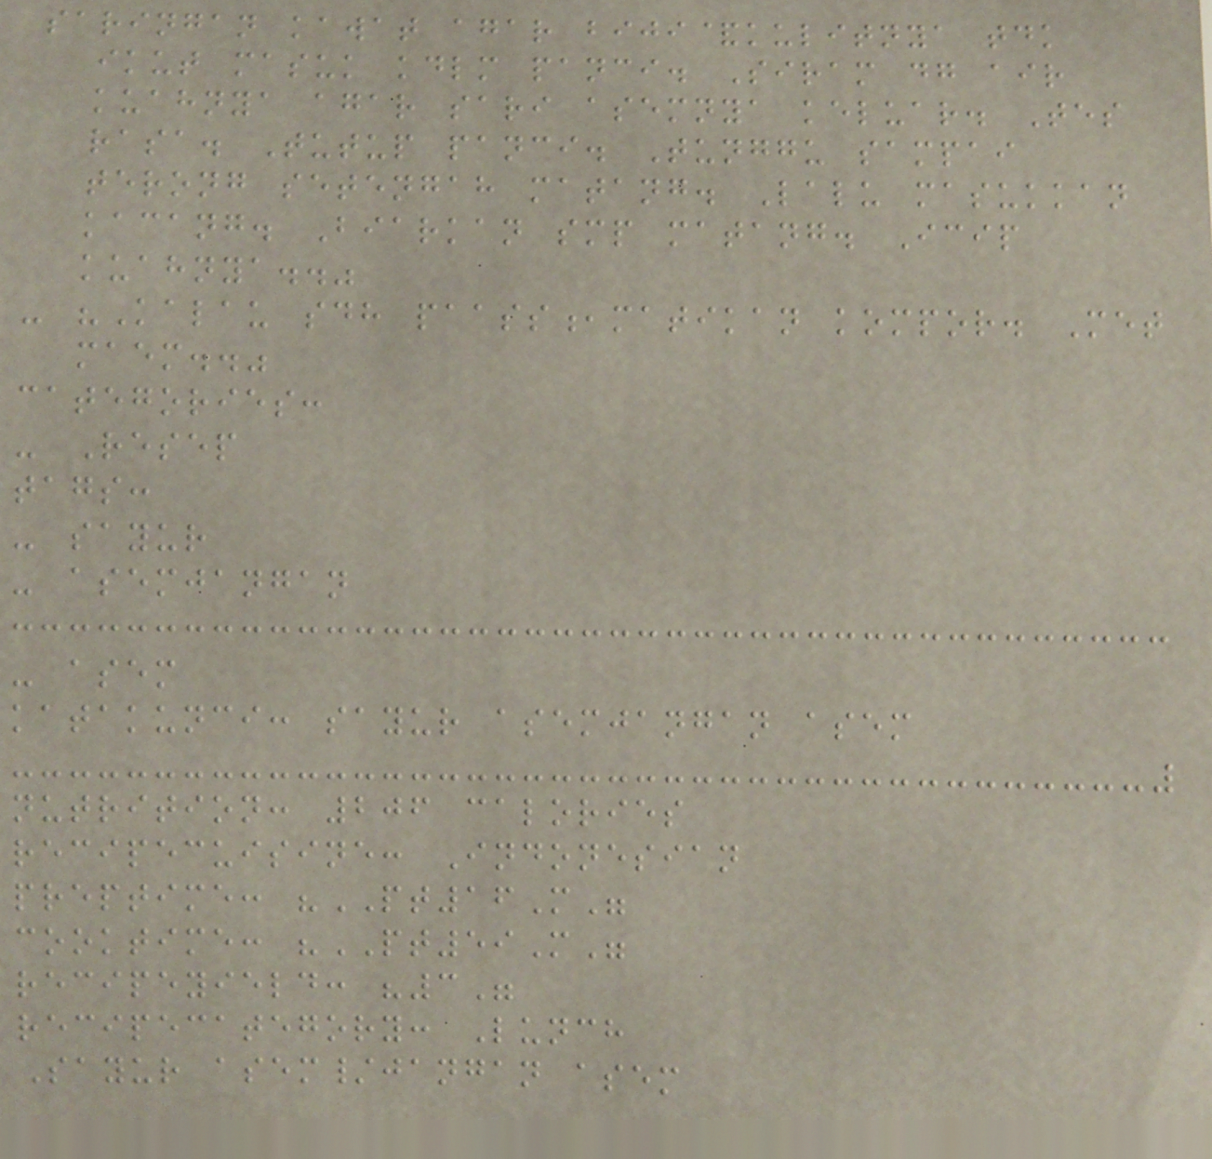saringan kawat agar biji&kulitnya tdk
ikut masuk kdlm panci. Siram dg air
kuahnya agar sari asemnya keluar. Tes
rasa. Tutup panci. Tunggu sampai
terong setengah matang. Lalu masukkan
kacang. Biarkan smp matang. Icip
kuahnya.."
- "Kalau sdh paass,matikan kompor. Met
maem.."
categories:
- Resep
tags:
- sayur
- asemjangan
- asem
katakunci: sayur asemjangan asem
nutrition: 206 calories
recipecuisine: Indonesian
preptime: "PT16M"
cooktime: "PT59M"
recipeyield: "3"
recipecategory: Lunch
Sayur asem/jangan asem
